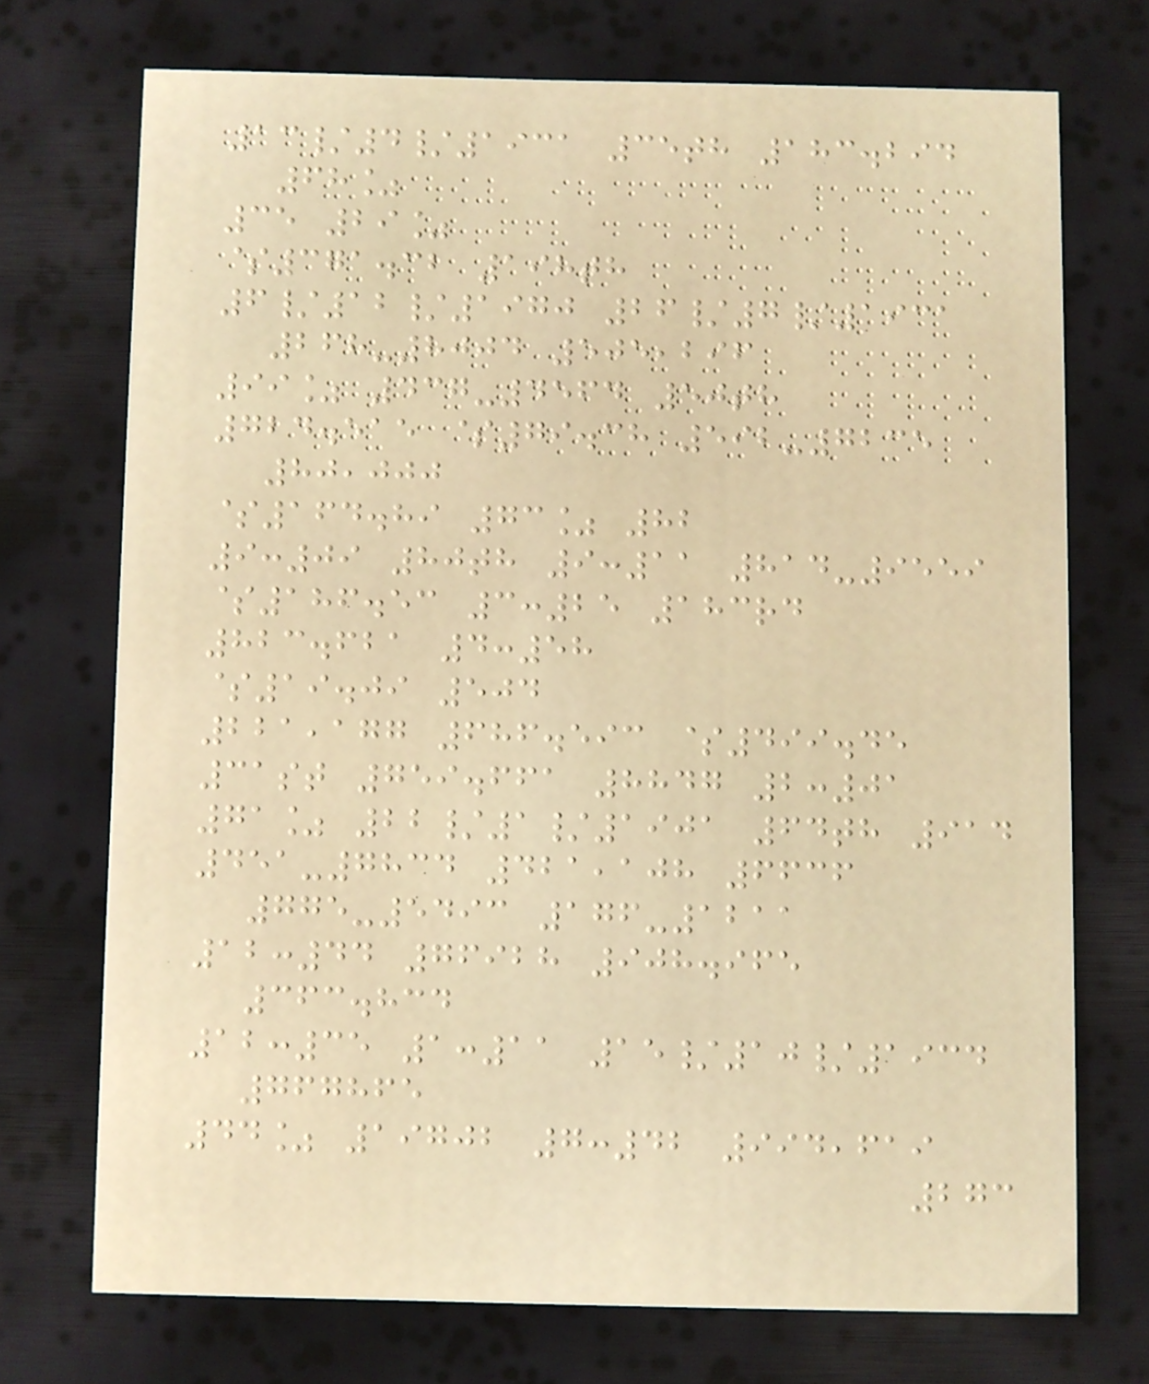13/4/1931 35th 183.294
68%
35 29%
$371.32 198th
6/12/1970 26/7/1931
268-8004 505,296
99% 437-4564 50th
724.515 $79.38 592-7235
80,000
$164.89 73% 82
9:09 80th 9:11 814-9559
$186.53 3:25 183rd
823.621 4:58
$19.09 504
221,177 686.593 $499.45
31st 759.661 8847 2:01
71% 22/1/1901 64th 914
451-7834 421,108 6636
775-5493 176-1211
12:44 76928 908.965
363.834
12:35 1:11 15/10/1934
767865
44% 19702 7:42 994,619
273
